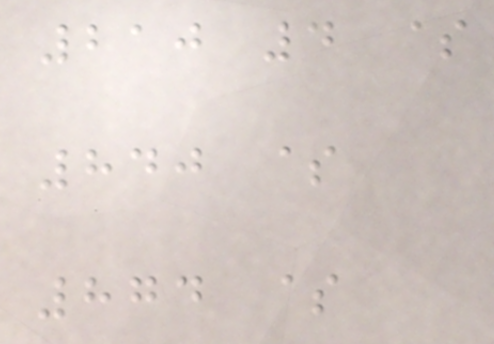210 4 $
840 $
874 $
